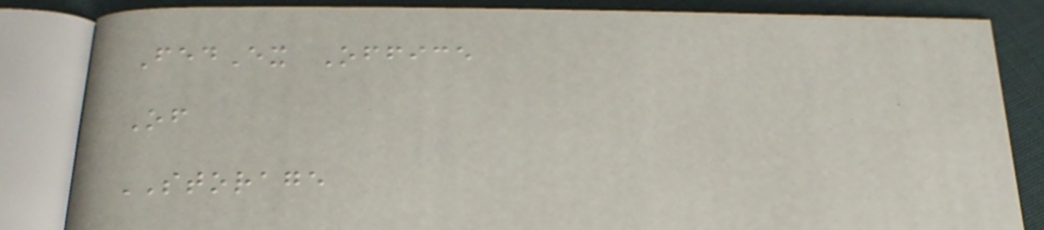FedEx Office
Of
STORAGE
